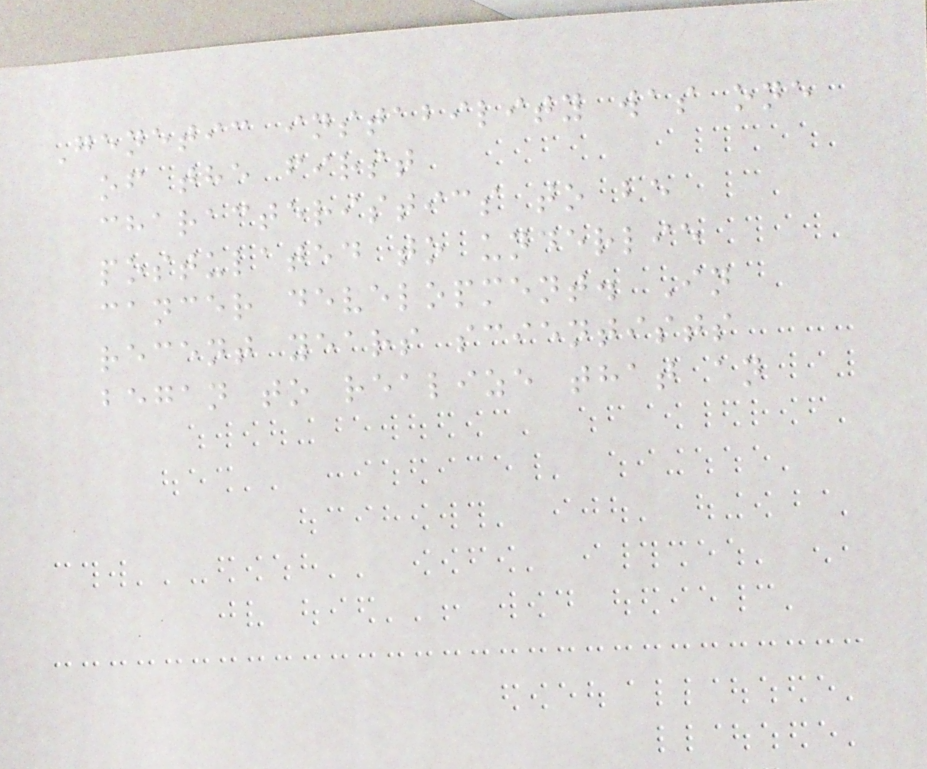Genetic instability was one
of the first
characteristics to be
postulated to underlie
cancer development. In
recent years scientists
began to realize that an
